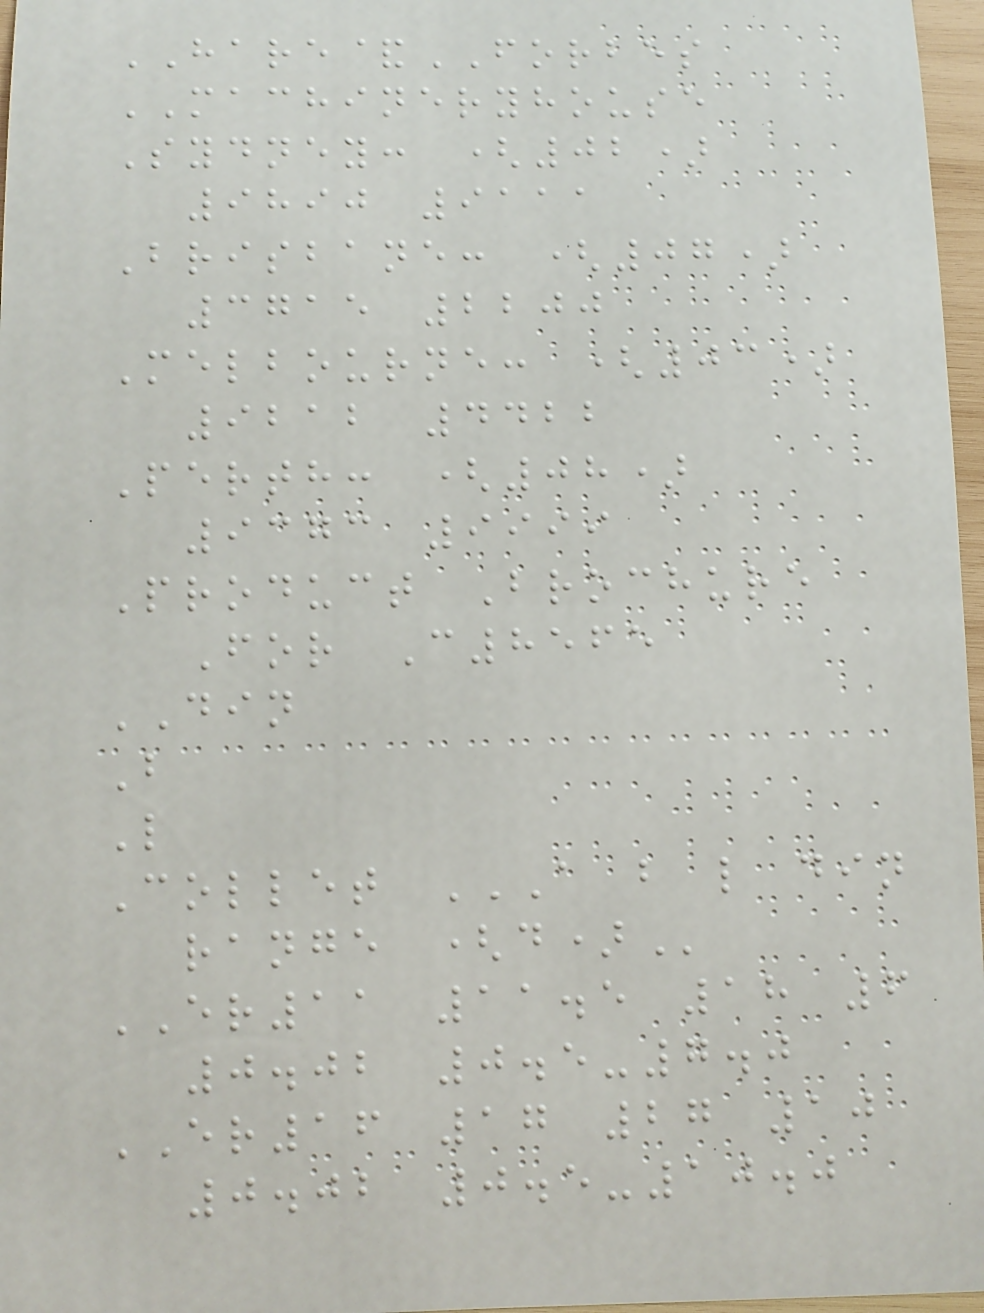HARE&FORBES
MACHINERYHOUSE
Sydney: (02)
9890 9111
Brisbane: (07)
3715 2200
Melbourne: (03)
9212 4422
Perth: (08)
9373 9999
Product Brochure
For C8565
DIN
B
L
Collet A B L DIN
RANGE (D)
ER11 11.5 18 6
0.02 0.5-7.0
ER16 17 27 10
0.02 0.5-10.0
